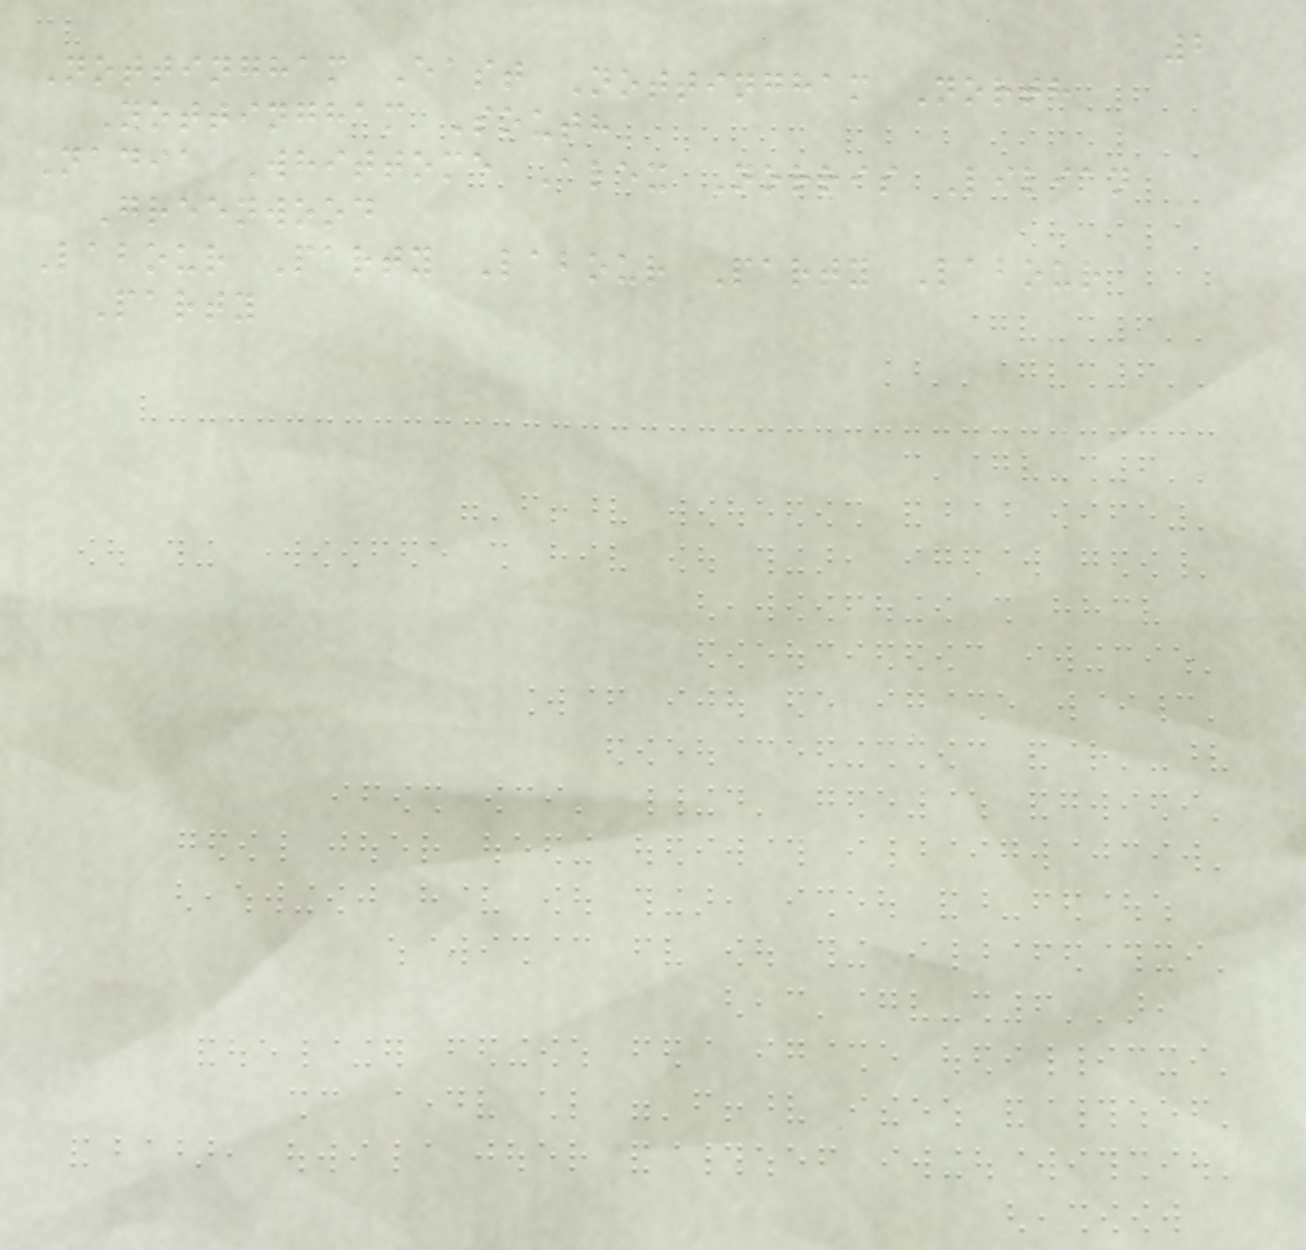2
Nottingham East Nottingham North
Nottingham South
Nadia Whittome Alex Norris Lilian
Greenwood
Labour Party Labour Party Labour
Party
